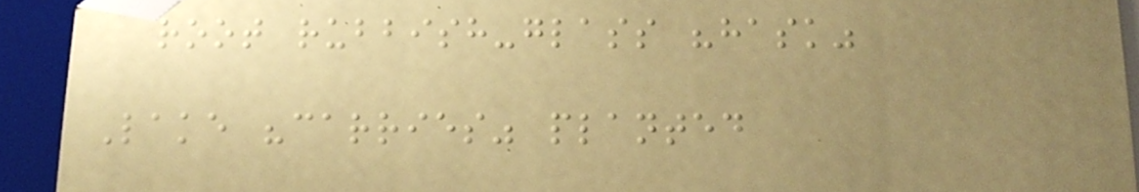root rubbish-glass "hask"
Lake "carries" planted
